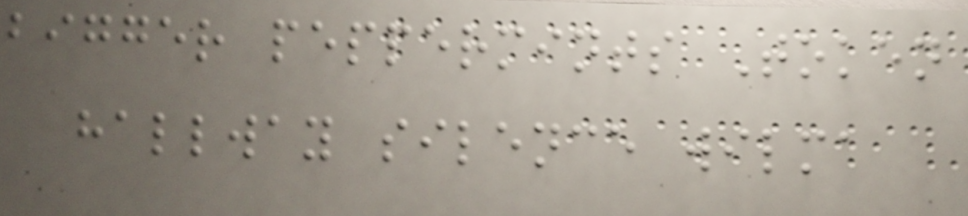bigger peppermints Token
hallway silence wilma
